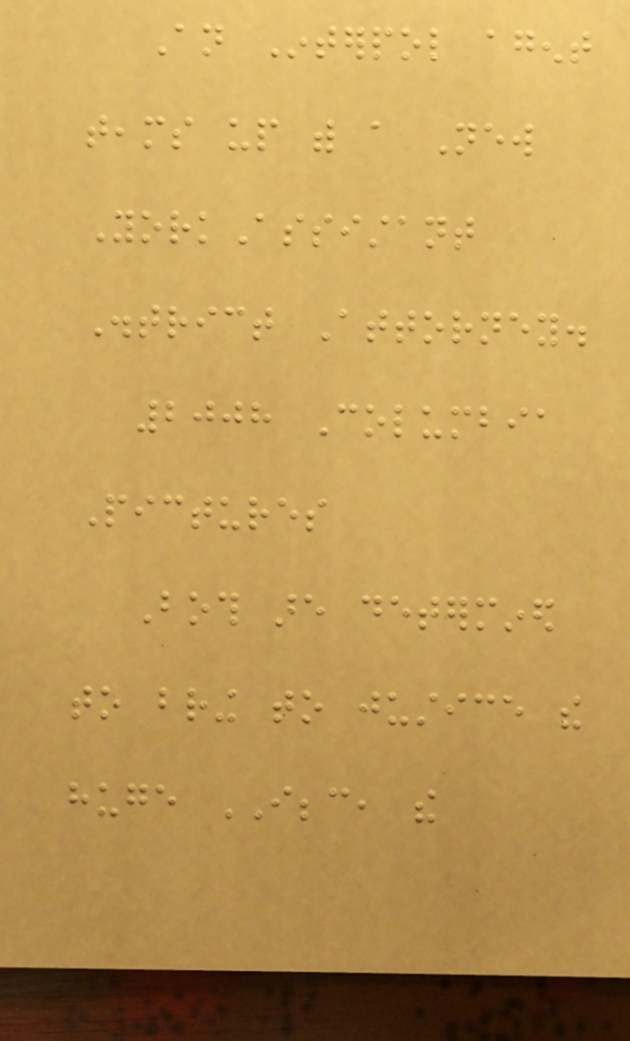An Interpol agent
teams up with a New
YorkAssistant
District Attorney.
2008 Columbia
Pictures
Both are determined
to bring to justice the
huge IBBC, the
